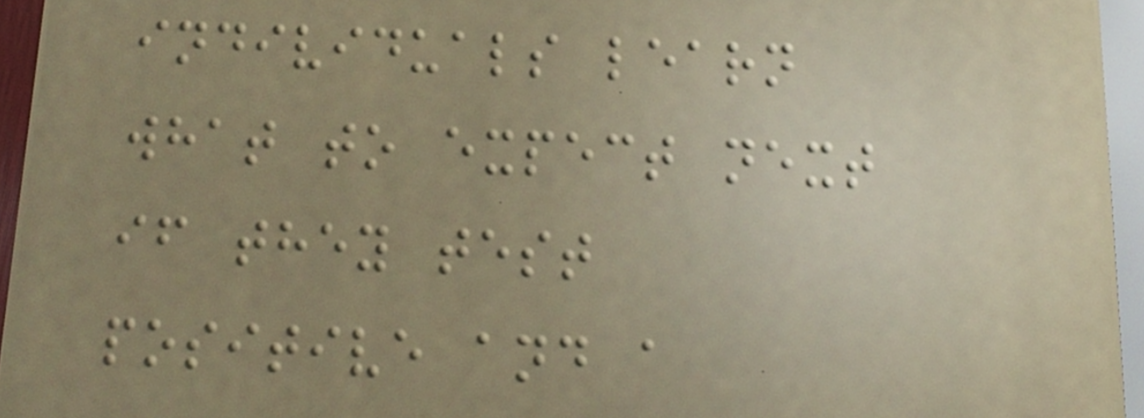individuals learn
what to expect next
if they test
positive and a
